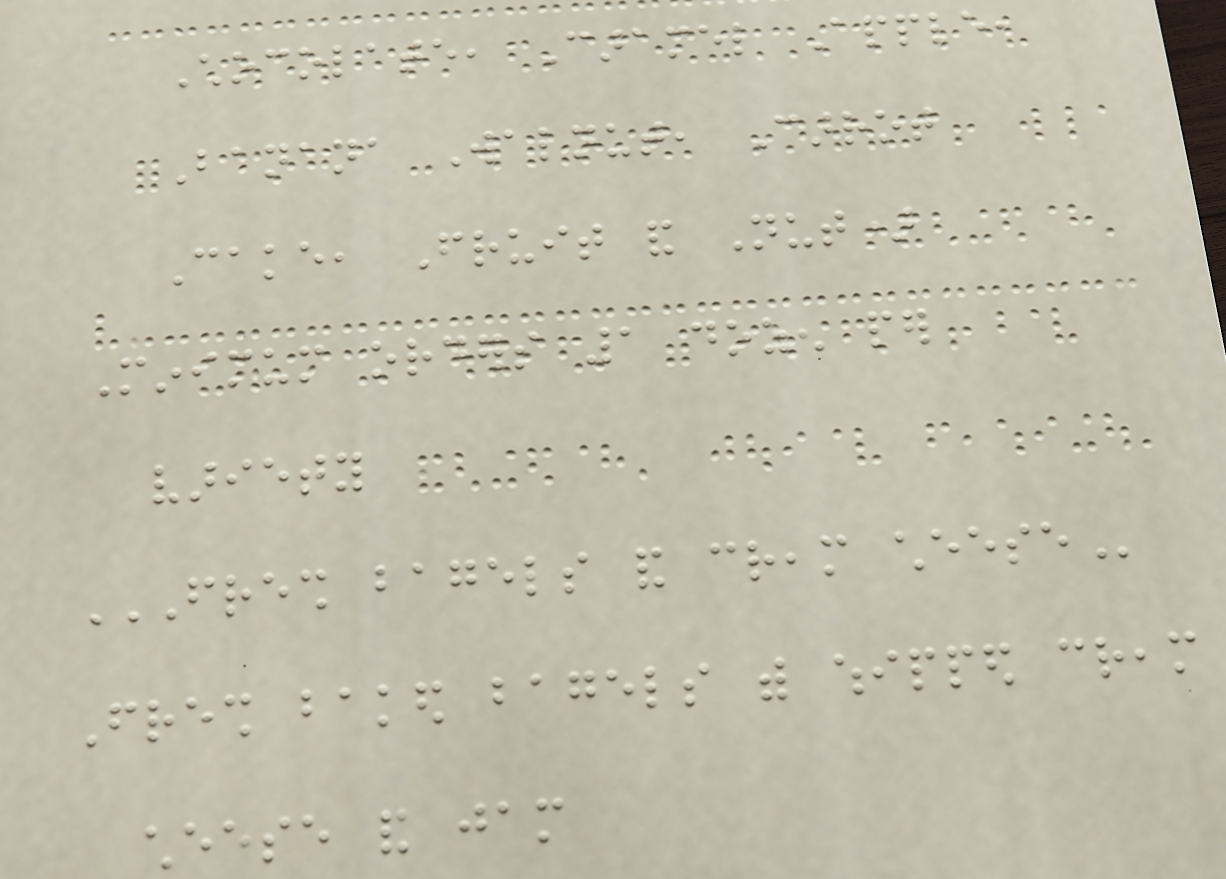Chocolate, Caramel Apple,
Banana Walnut, Carrot
Cake, Fruit and Nut)
Minimum orders 1 dozen per
variety
FRESH BAGELS AND CREAM CHEESE
Fresh baked bagels with whipped cream
cheese and jam
